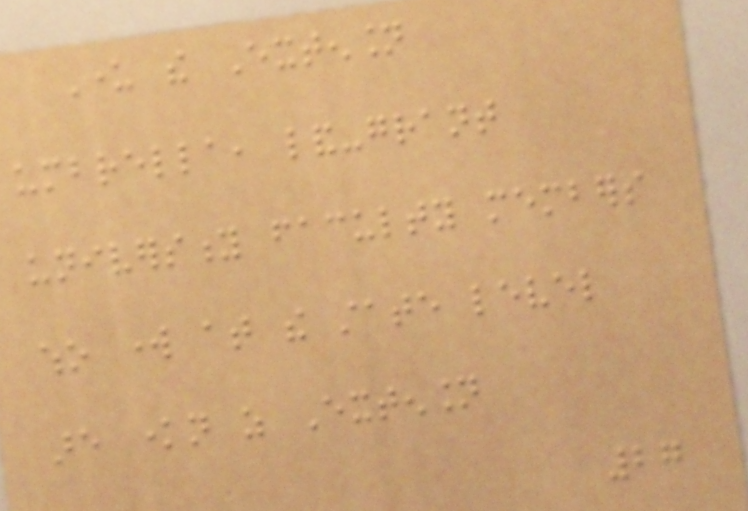Under the Extension
umbrella, land-grant
university faculty members
who work at the state level
are known as Extension
27
